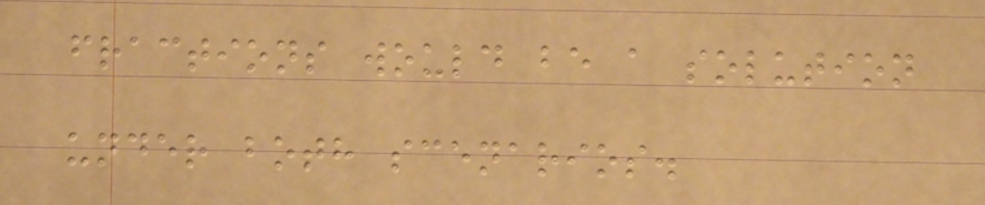fractions would be a solution
under both scenarios.
